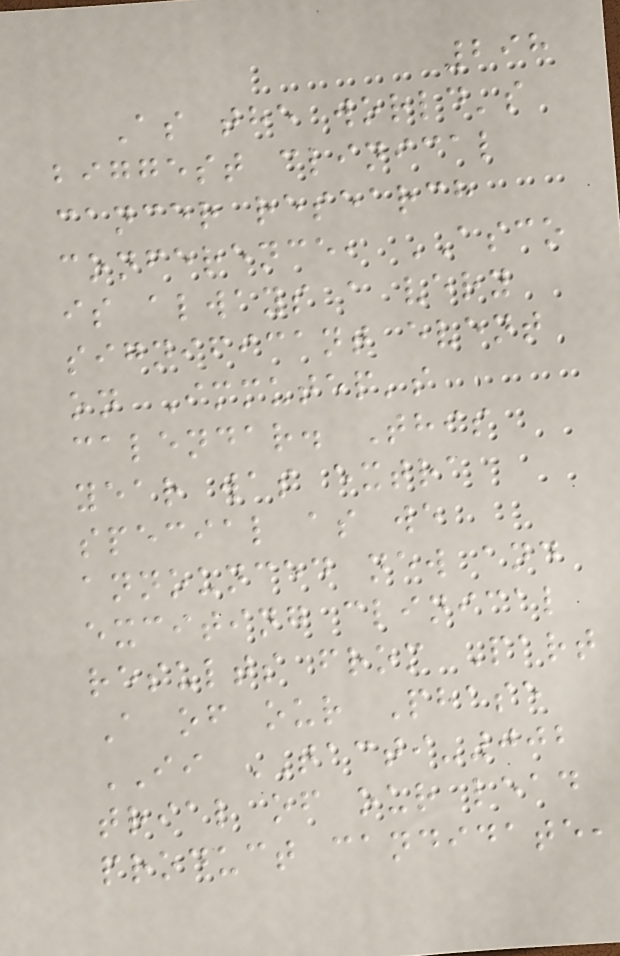298
As the world's
biggest clinical
cancer research
conference, ASCO
is always a very
significant event
on Immutep's
calendar. This
year was extra
special as we
announced new and
exciting clinical
results from Part
A of our Phase
II TACTI-002
trial of our lead
product candidate,
